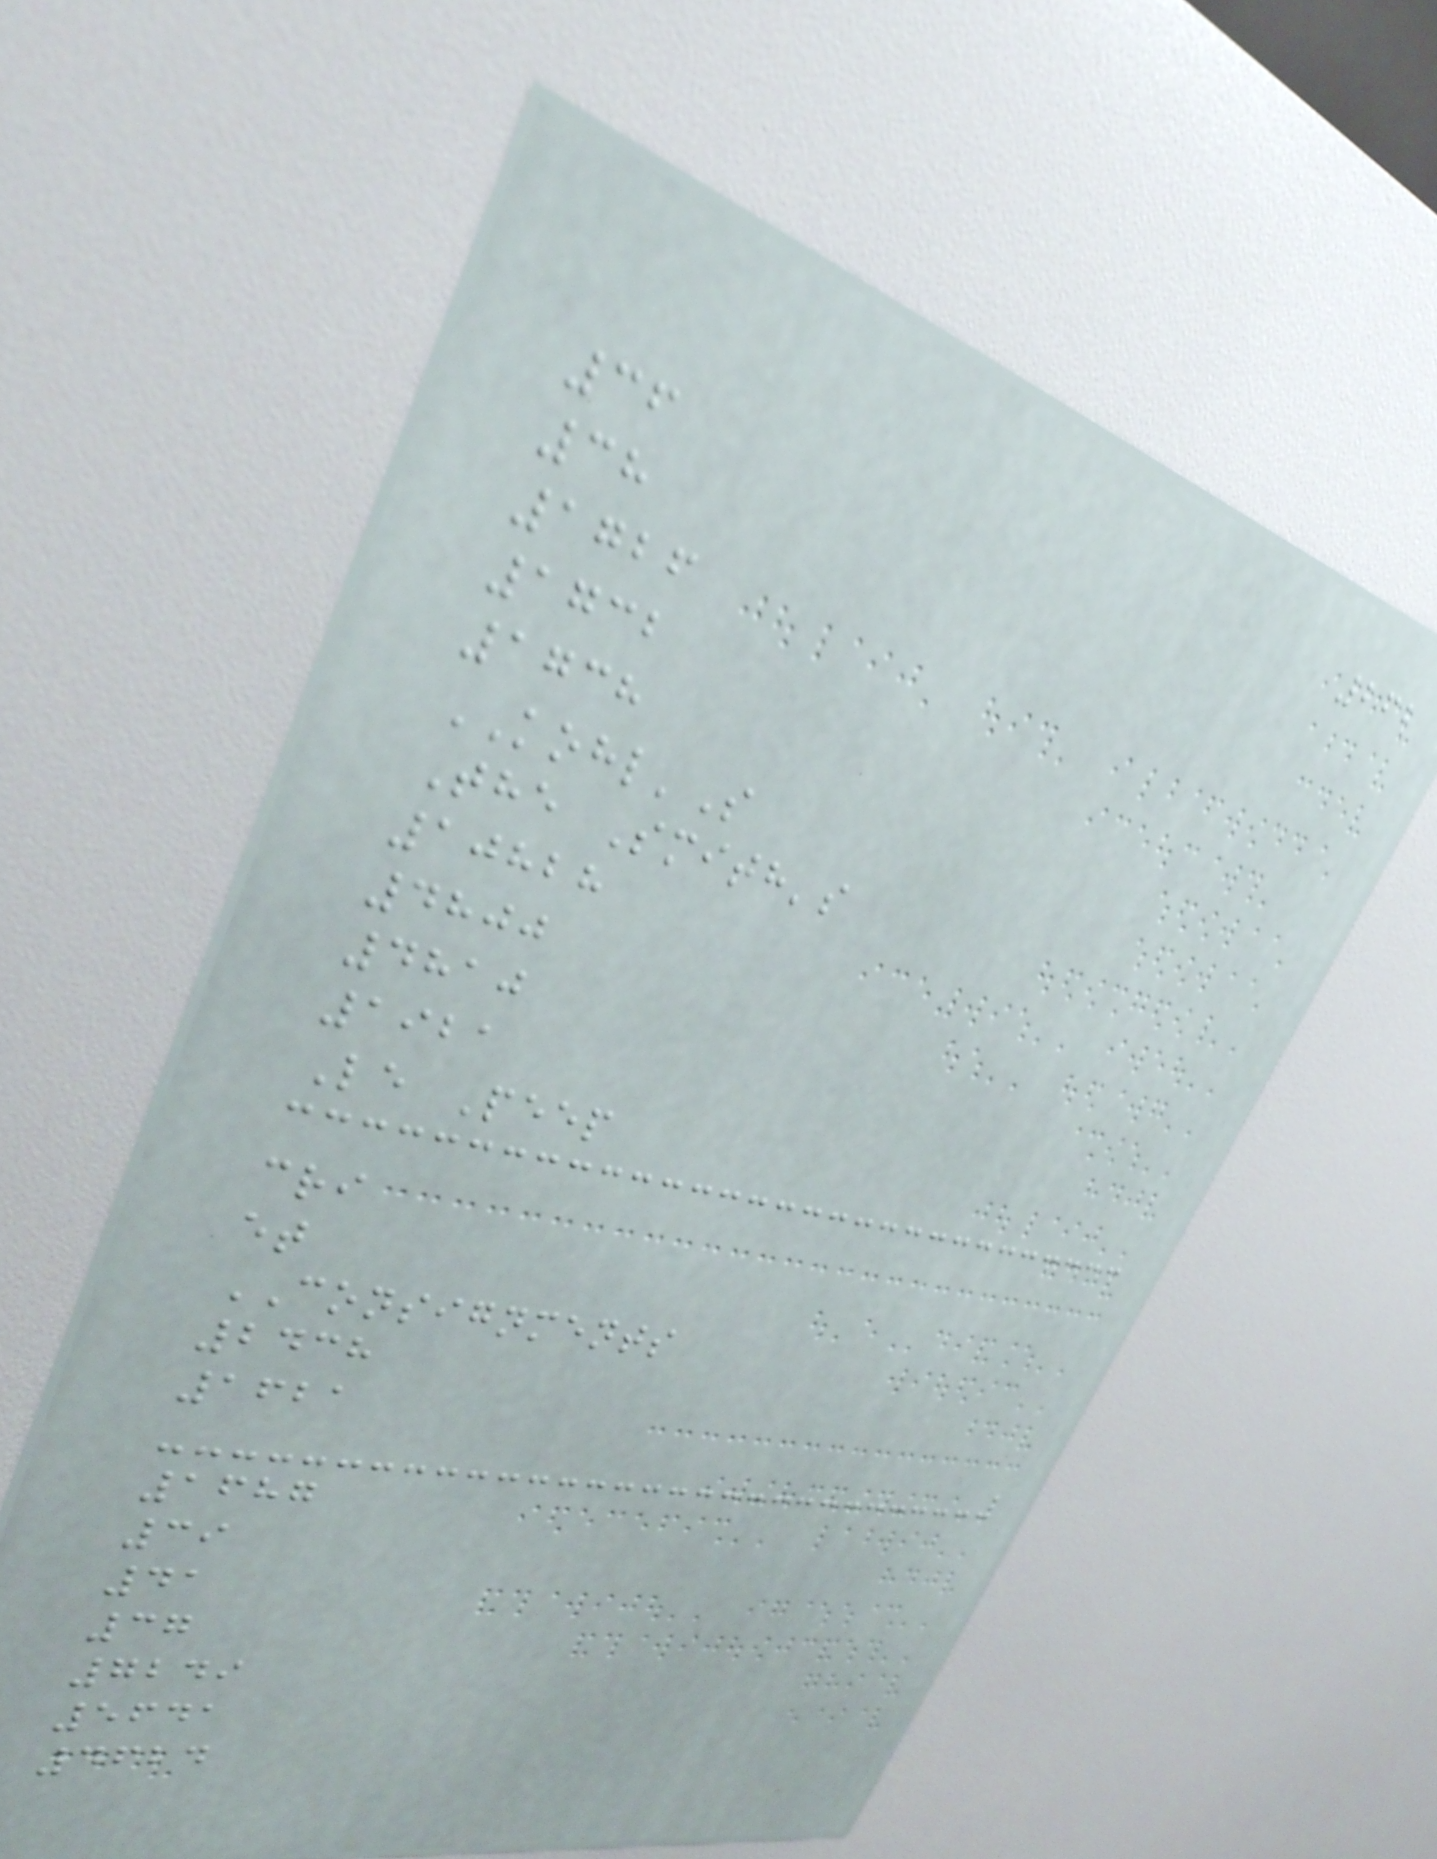262
36
38
1726
1732
1738
KOHL'S
The Smith's
10828
4800
4810
1921
Le Peep
cri
et
CONSIGNMENTS
2438
1621
1687
39
41
37
7249
5641
4624
